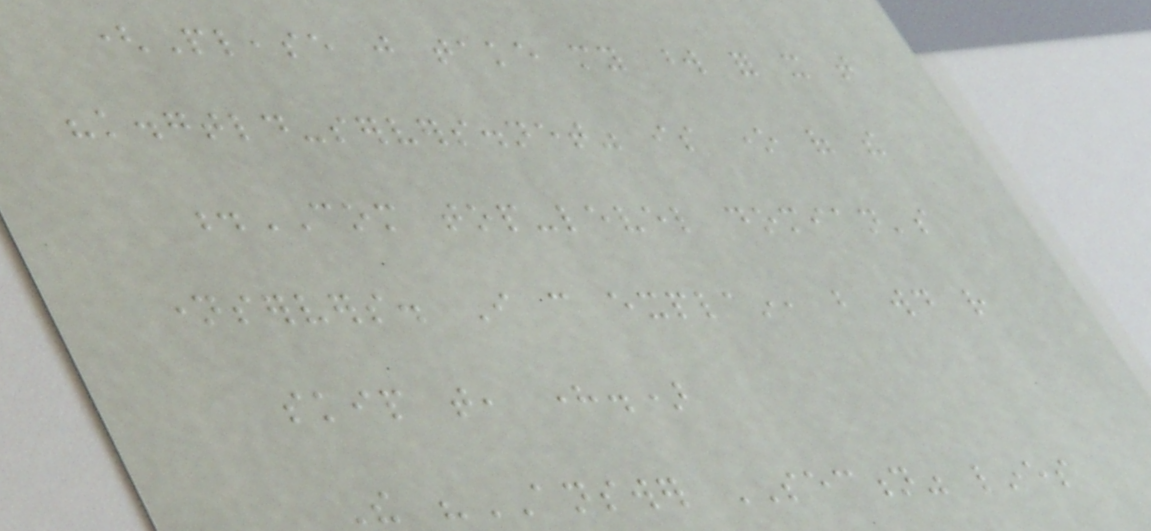(Please just take my word for it that
"k.gtld-servers.net" is one of the
.COM top-level domian's
nameservers. I can explain, but would rather
skip that, here.)
The "ANSWER SECTION" lines
